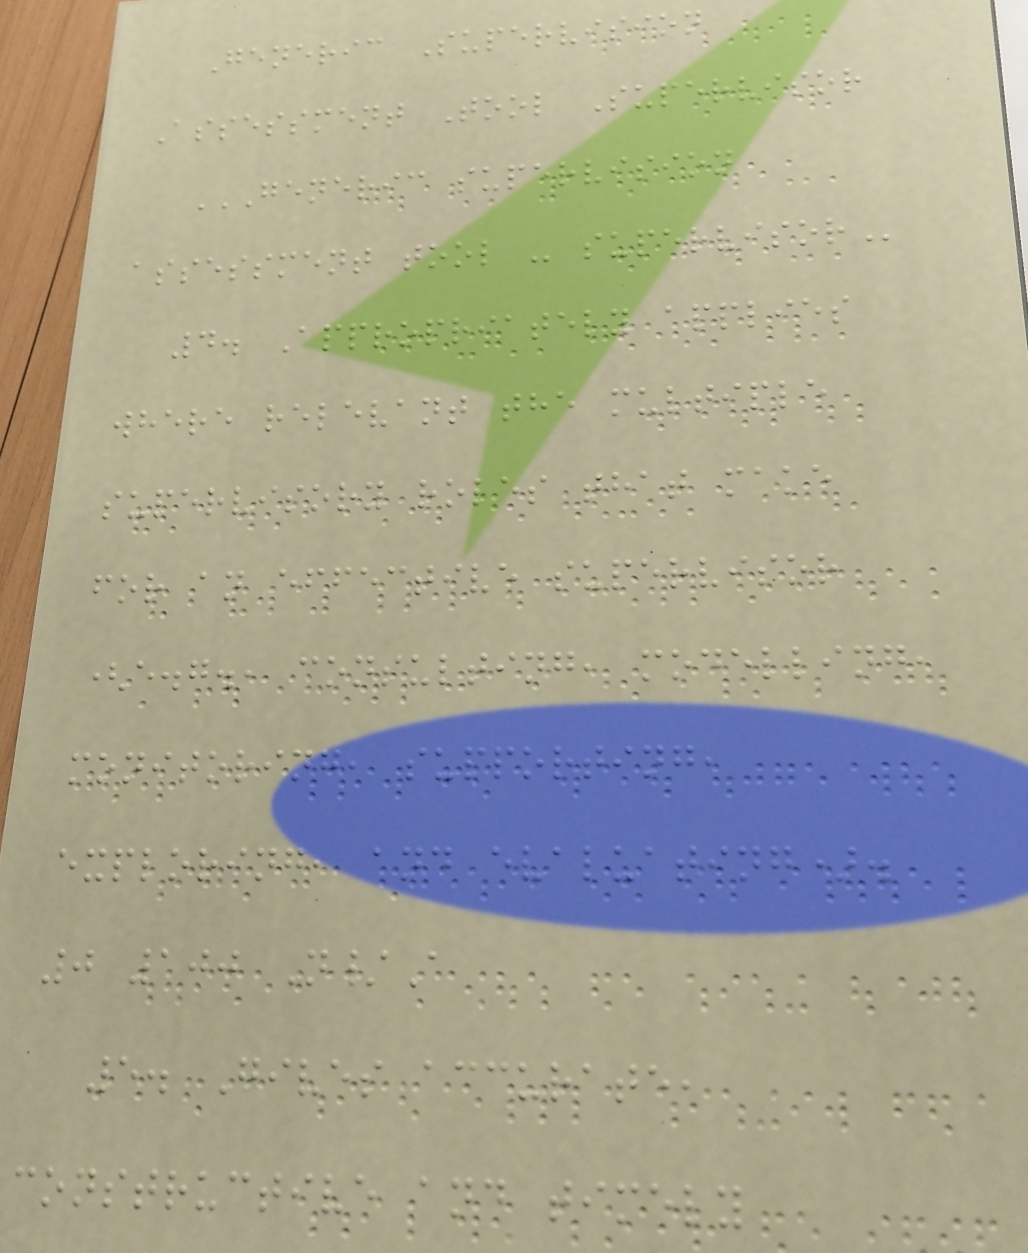Generic Supervision
Assessment Tool Supervisor
GENERIC SUPERVISION
ASSESSMENT TOOL - SUPERVISOR
4. Appropriately applies
where relevant the multiple
supervisory roles that make
for an effective supervisor
(e.g., consulting, modelling,
monitoring, supporting,
exploring, and evaluating).
0 100 N/A
5. Gives accurate,
constructive and timely
